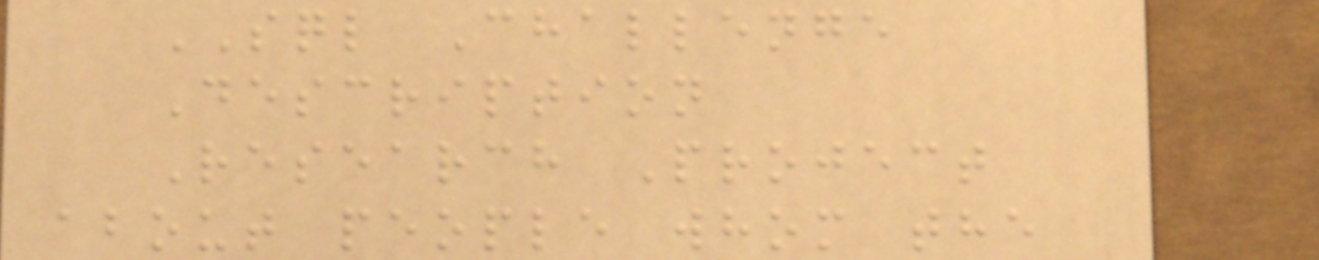SQL Challenge
Description
Research Project
about people whom the
